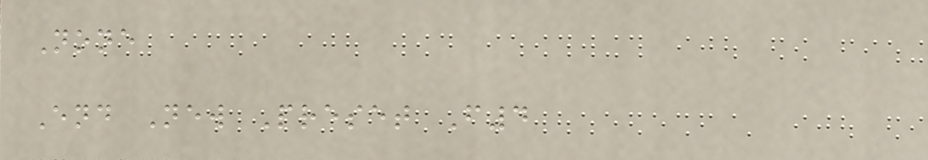None
End New Preset F4
